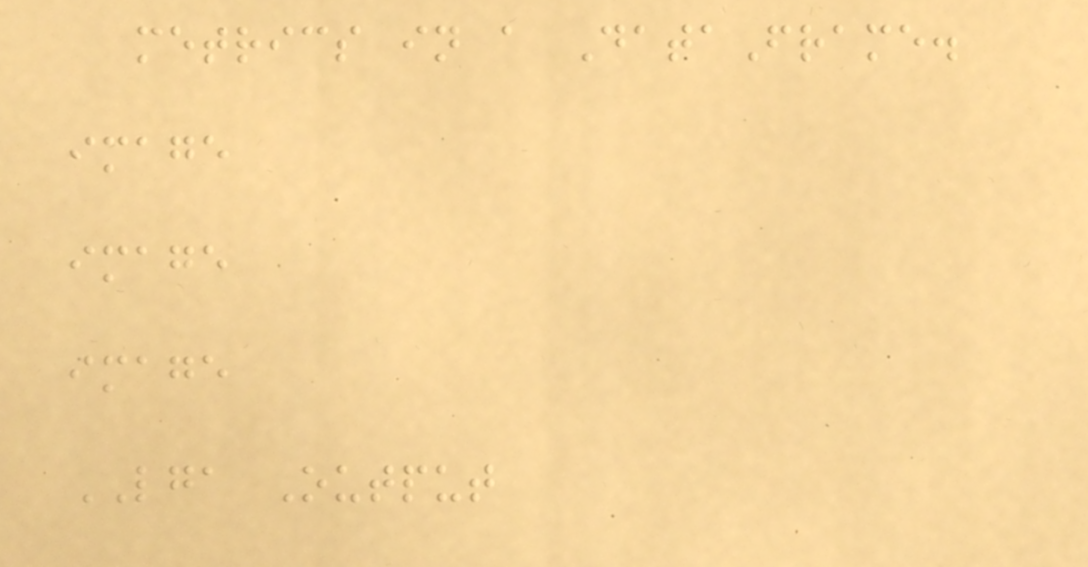metrics in a DataFrame.
image
image
image
LGA Output
